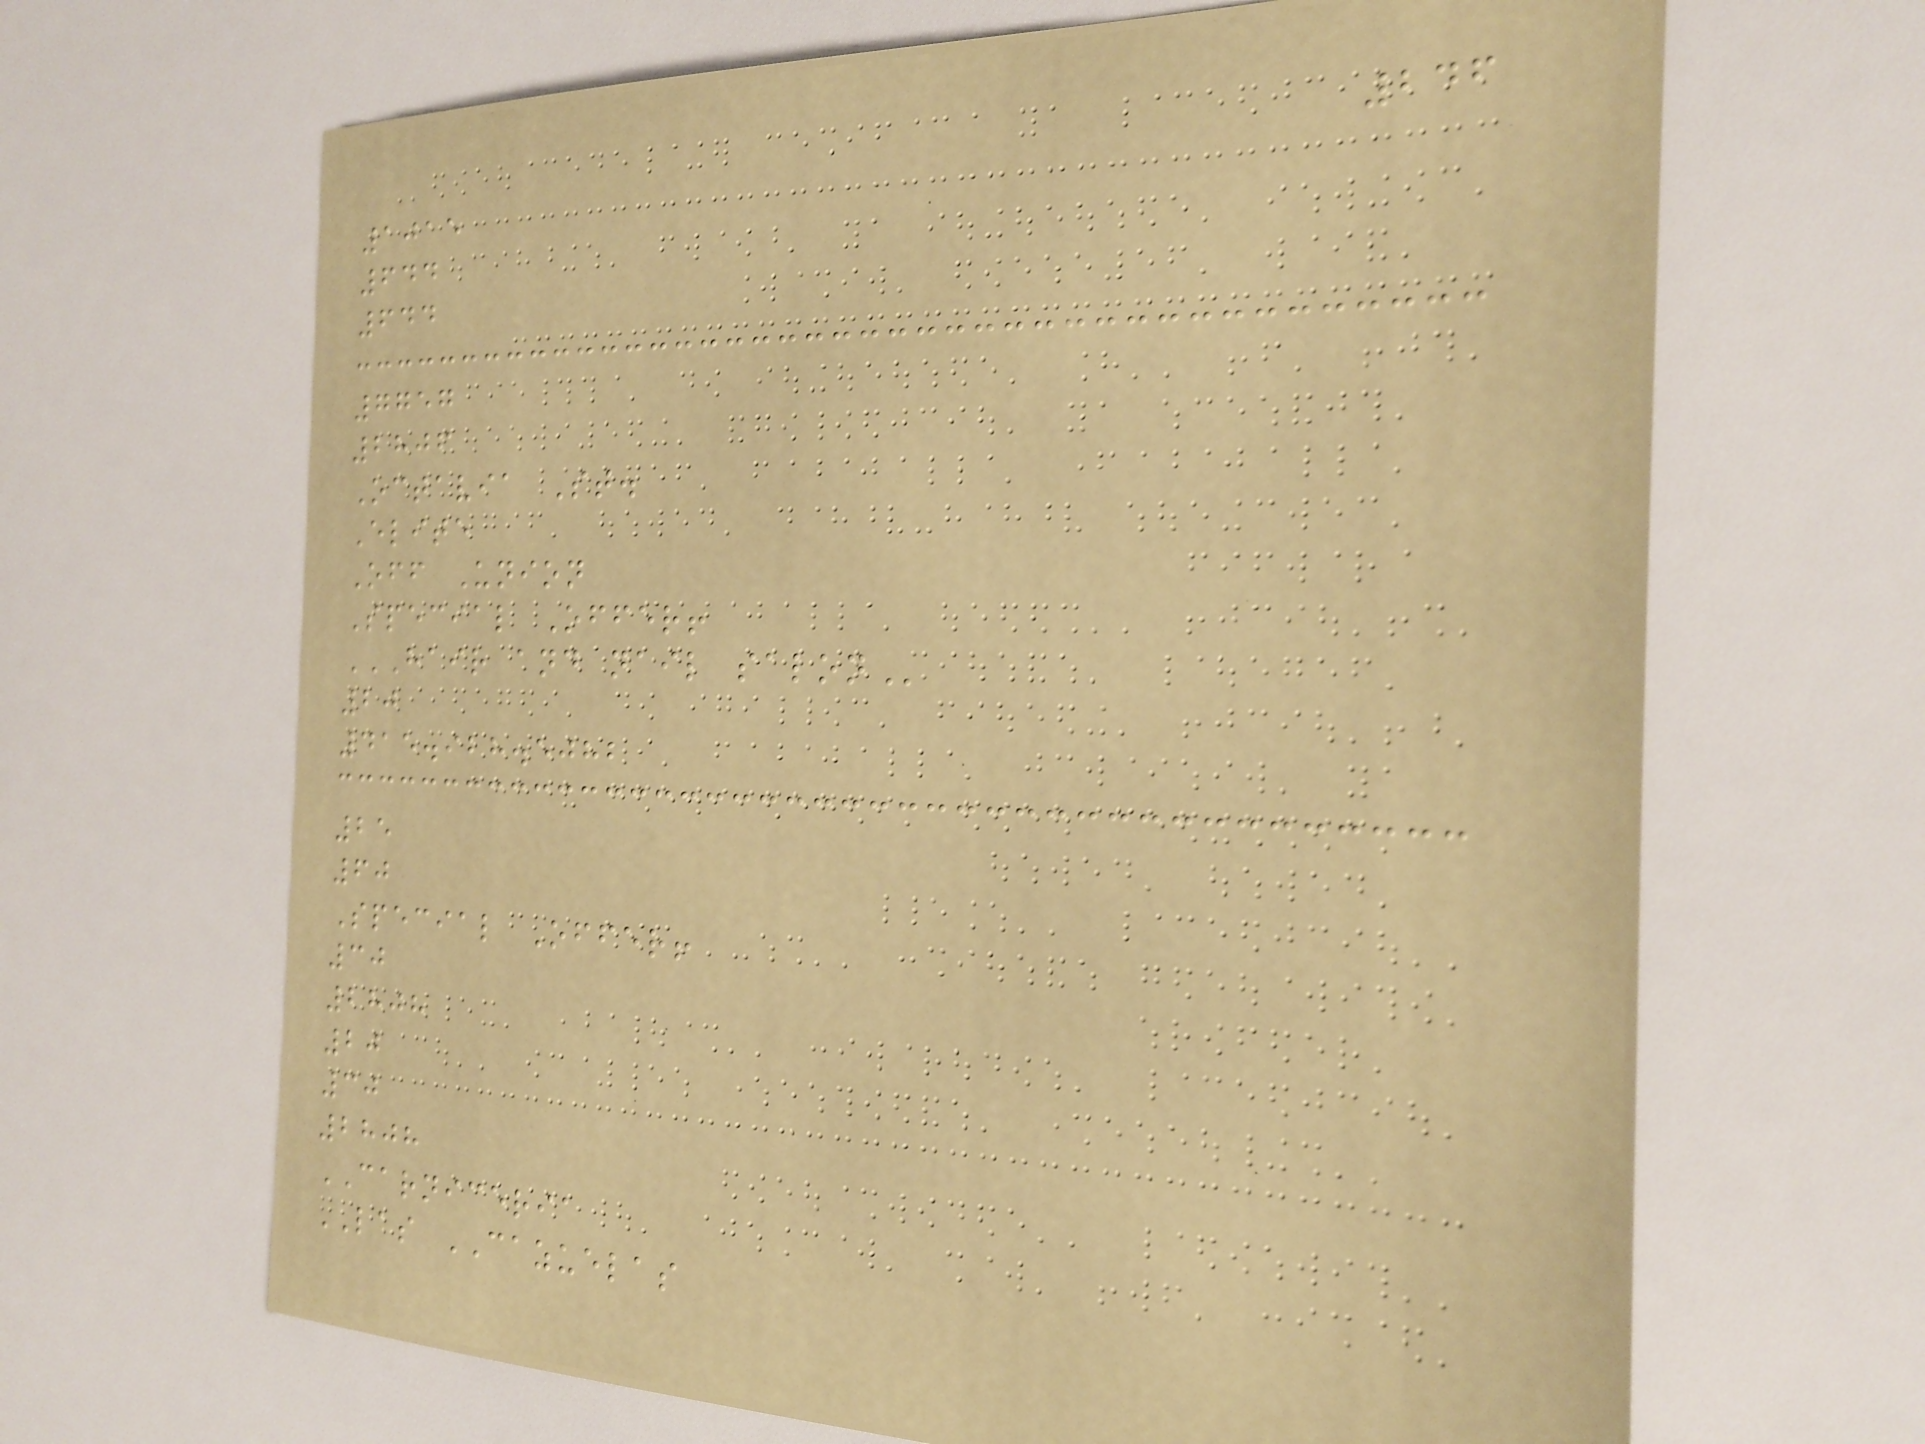246
1015
644
644
7757
2806
Octavia St.
Elite
Off Union
Special Offer!
HAIR AND NAIL SALON
20
415.928.5082
25
60
Special Offer!
30
2808
20
30
2808
CARNICERIA
LAS CAZUELAS
